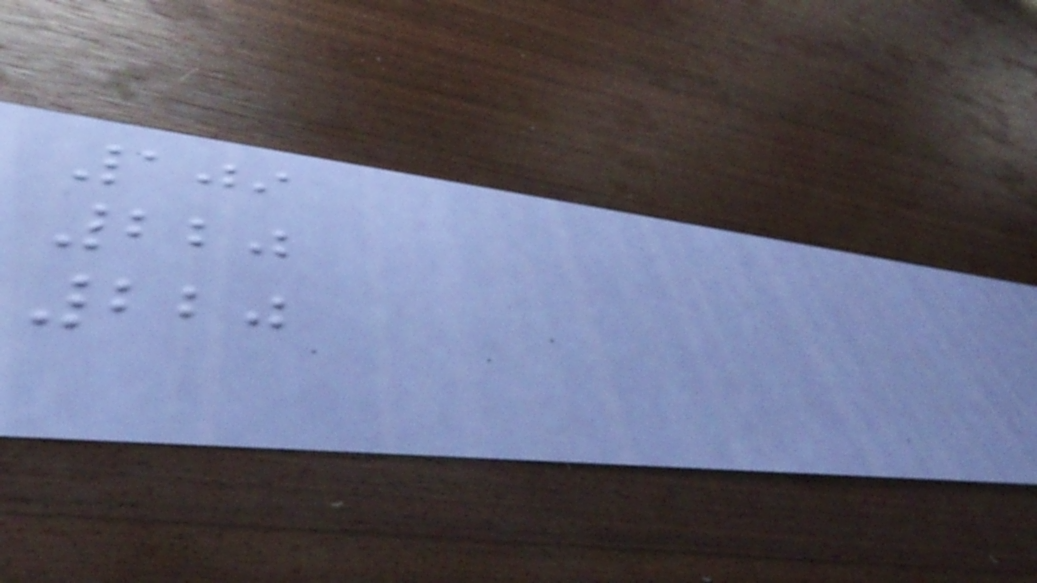109
220
220
